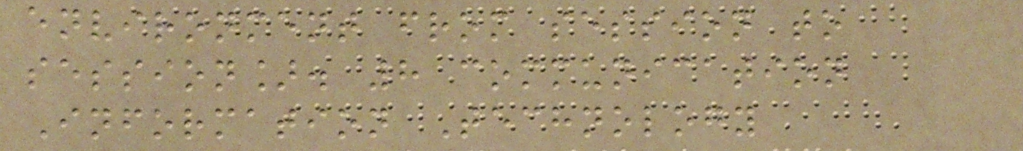environment from session to
session]. 8 communication
Information Technology
